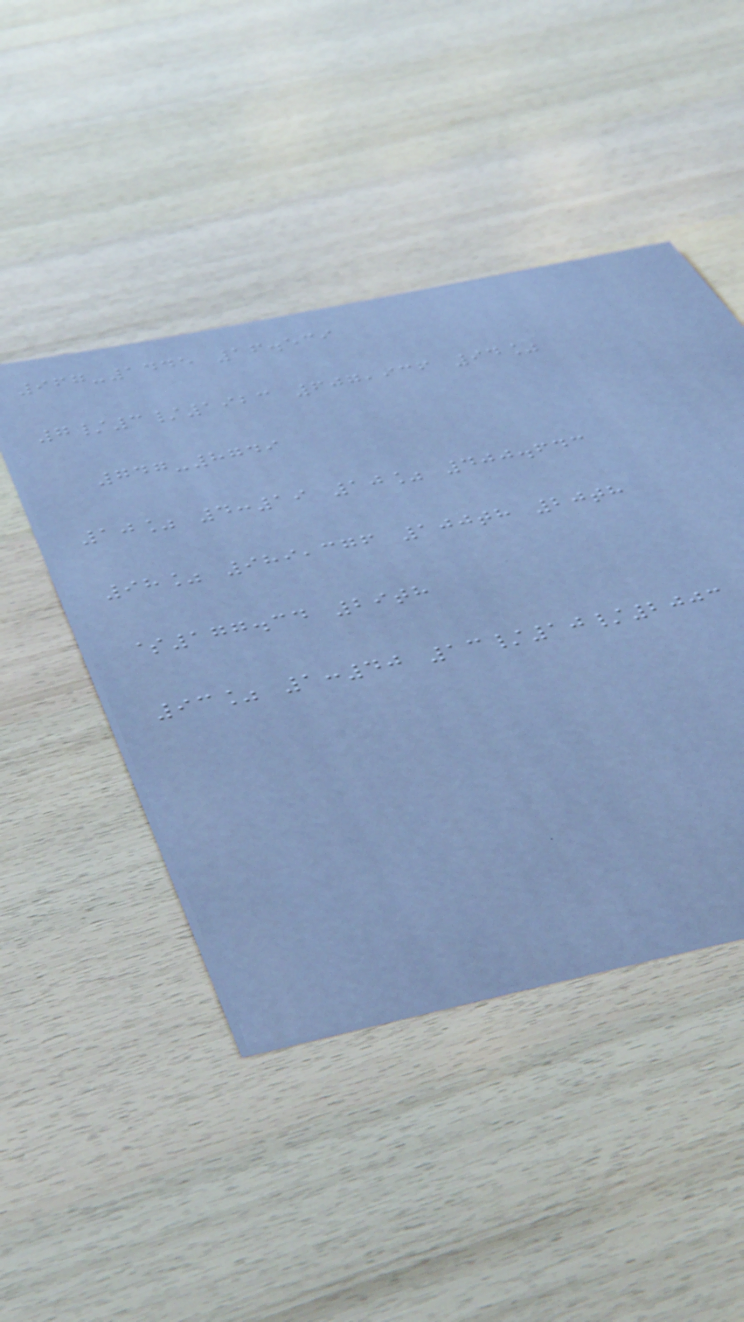967-1445 16.539
7/3/1923 607,936 94%
747-8749
10% 4:19 10% 400.643
98% 989,376 100th 20th
$177.34 29th
93% 1:40 13/10/2003
